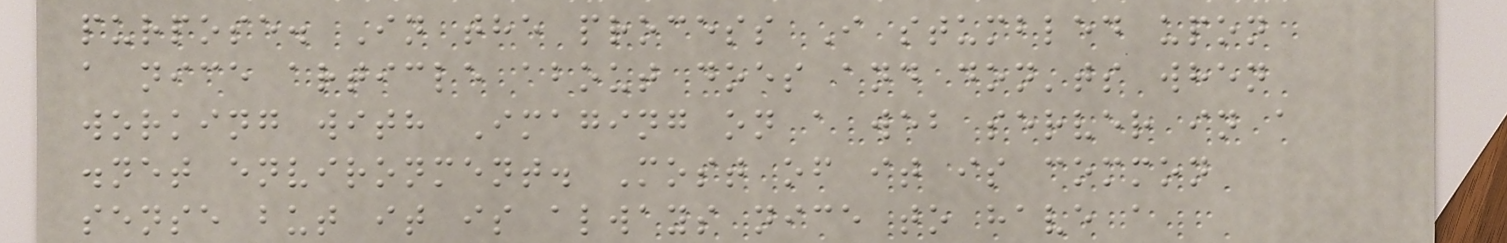purpose. In the process I stumbled upon
a nice article about does and don'ts when
working with Imaging on a web server in a
.net environment. Most of it is common
sense but it is always nice to have a
